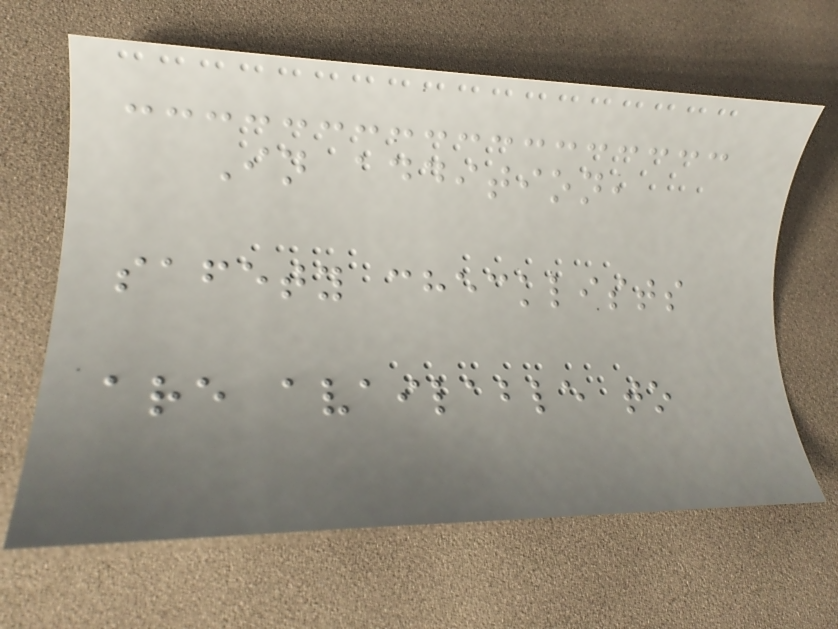In addition,
safety checklists
are available to
